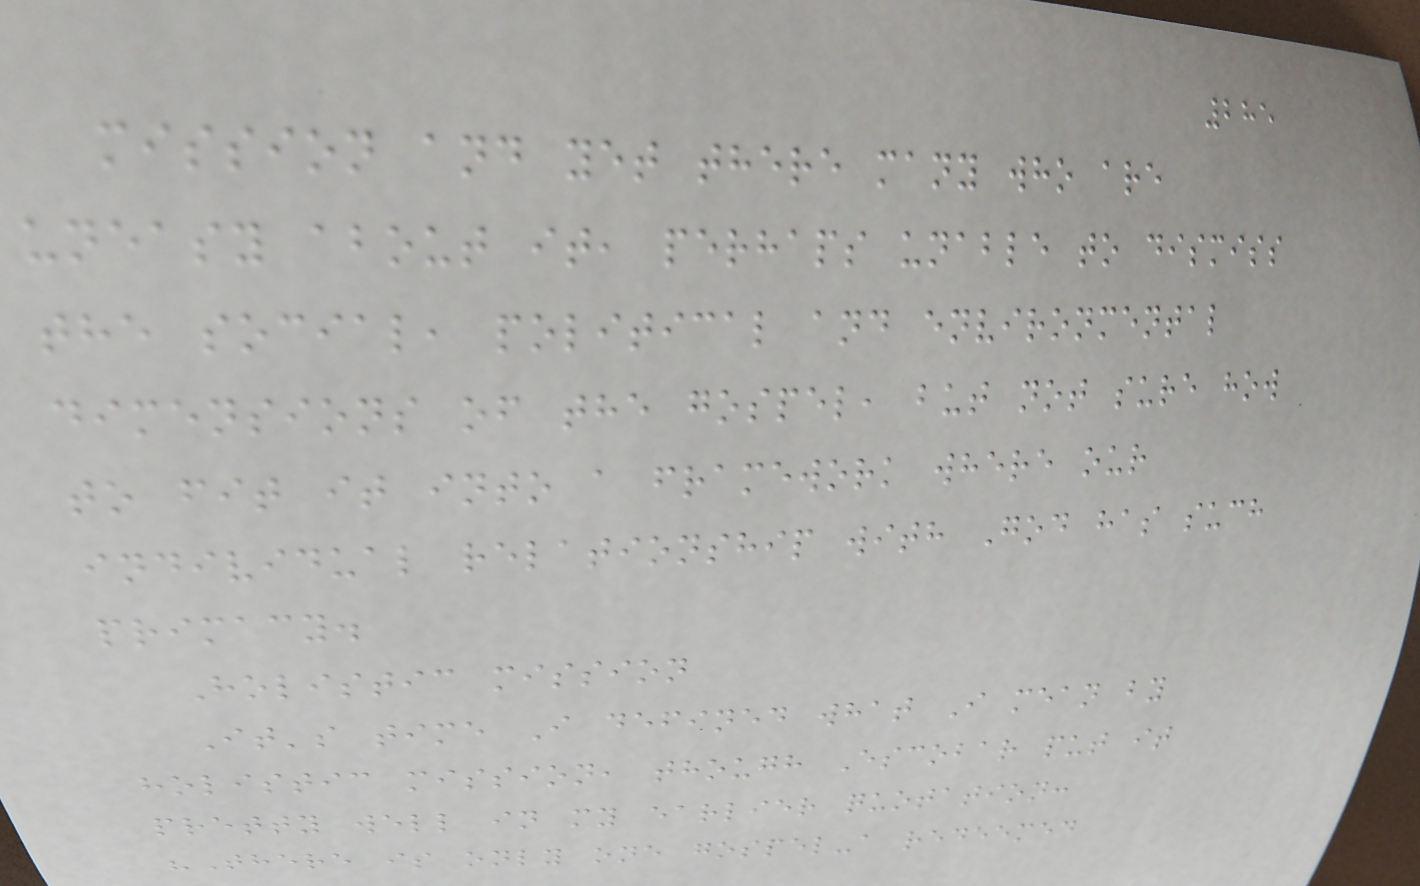285
mission and yet there many who are
uneasy about it, perhaps unable to dismiss
the social, political and environmental
dimensions of the gospel, but not sure how
to fit it into a framework where our
individual relationship with God has such
primacy.
Holistic mission
It's time I defined what I mean by
holistic mission, though Escobar put it
pretty well in my earlier quotation:
"There is only one gospel-a redeemed
